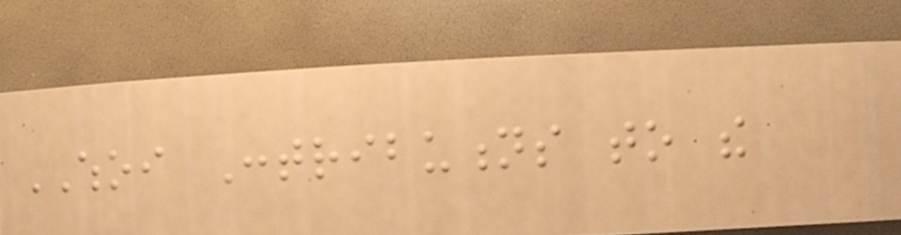WHOI Contributions to the
